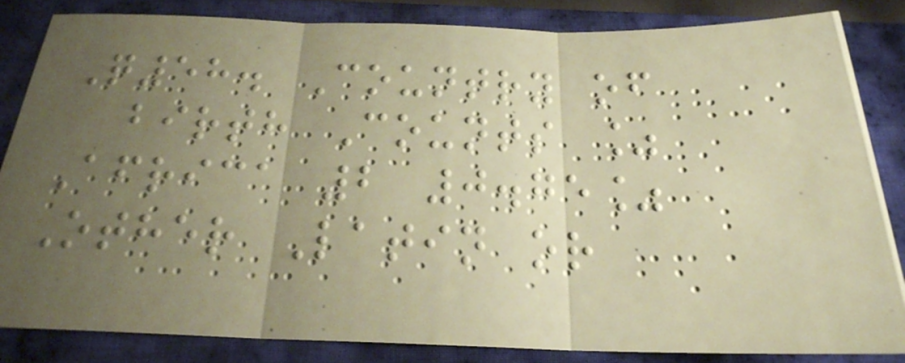Q58. Country of
birth Counts %
Africa 2 0.75%
Other Latin or
